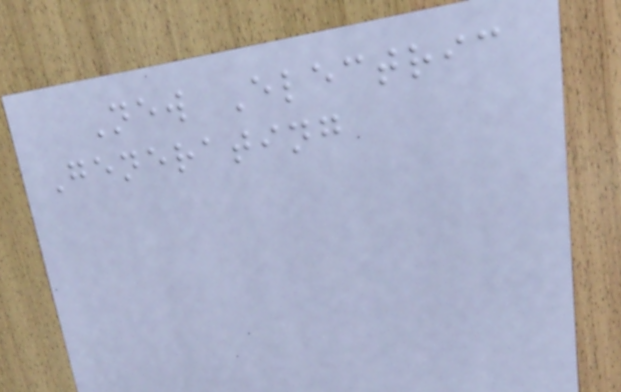New Electric
Generating
